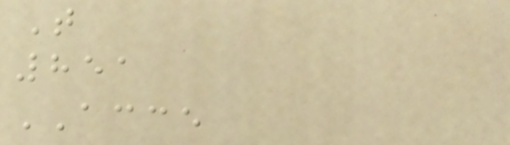T
851
ACCE
